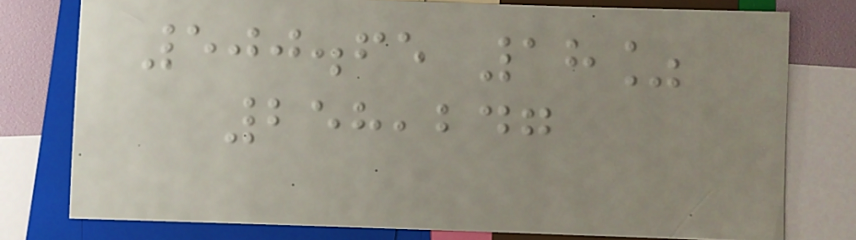500.65 18%
258,247
